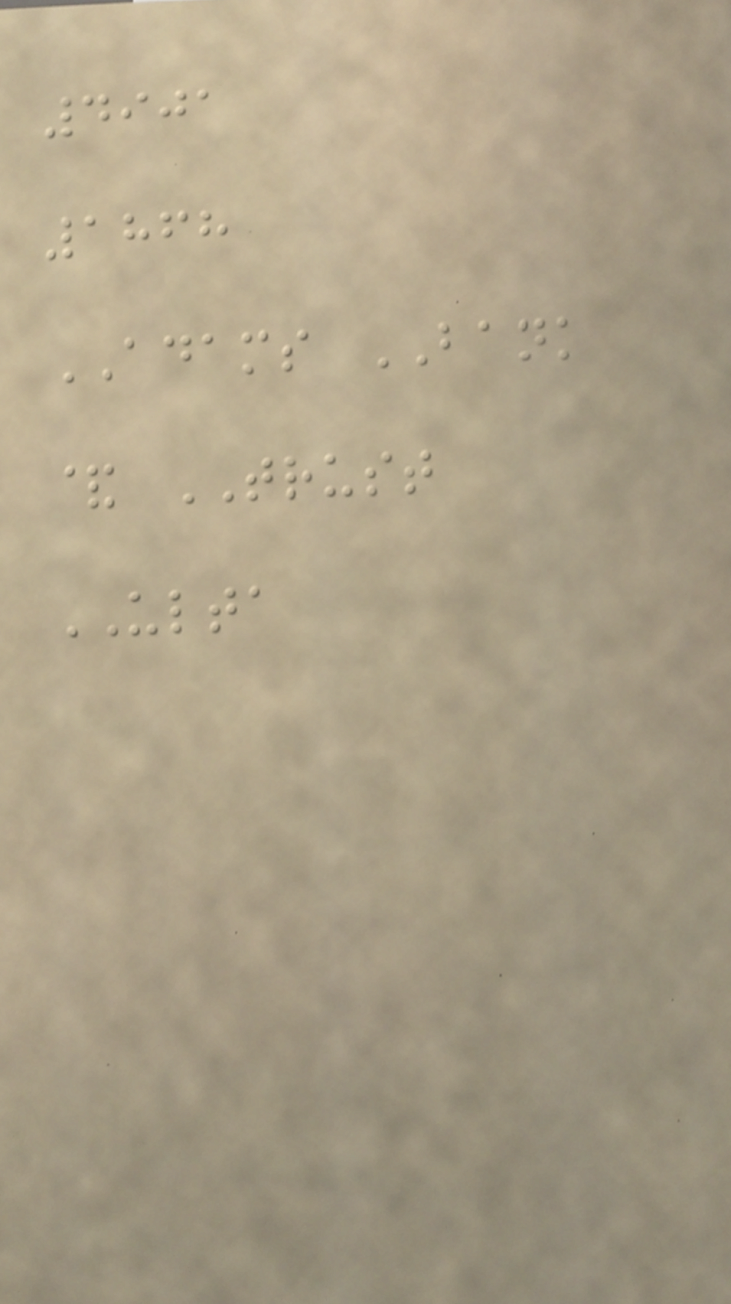4901
1868
ADAMS BANK
& TRUST
ULTA
